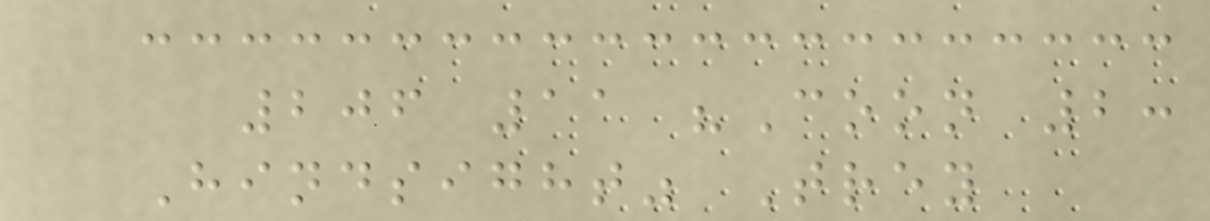206 11 "Coon 2:
Hindsight" Trey
